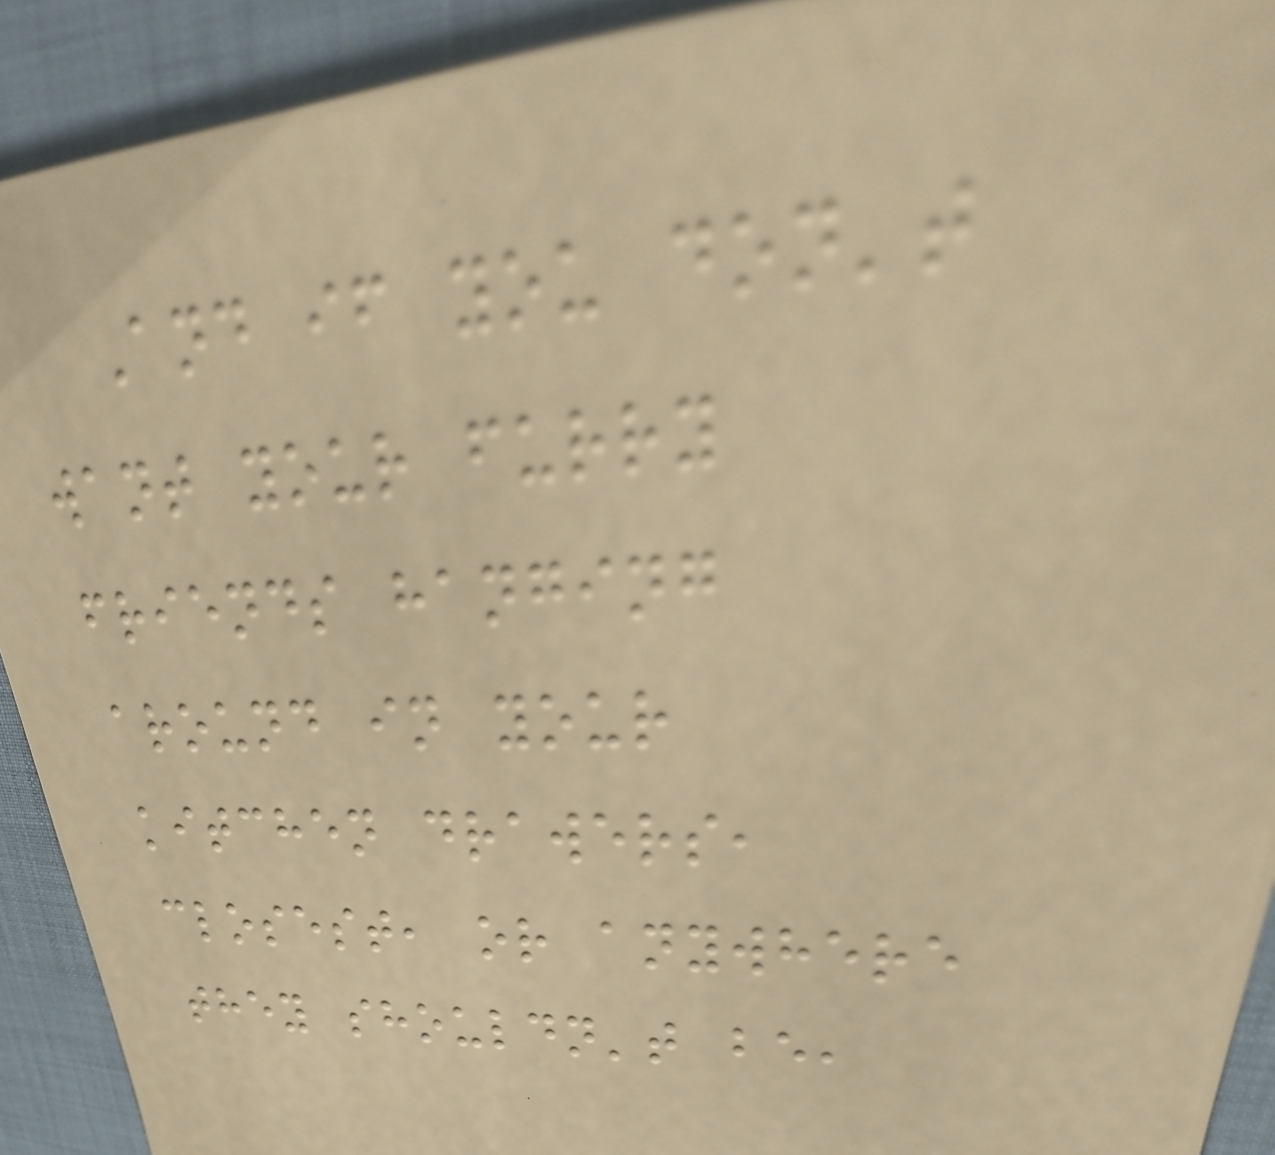And if you don't
want your furry
friends hanging
around in your
kitchen drawers,
closest, or anywhere
they shouldn't be,
